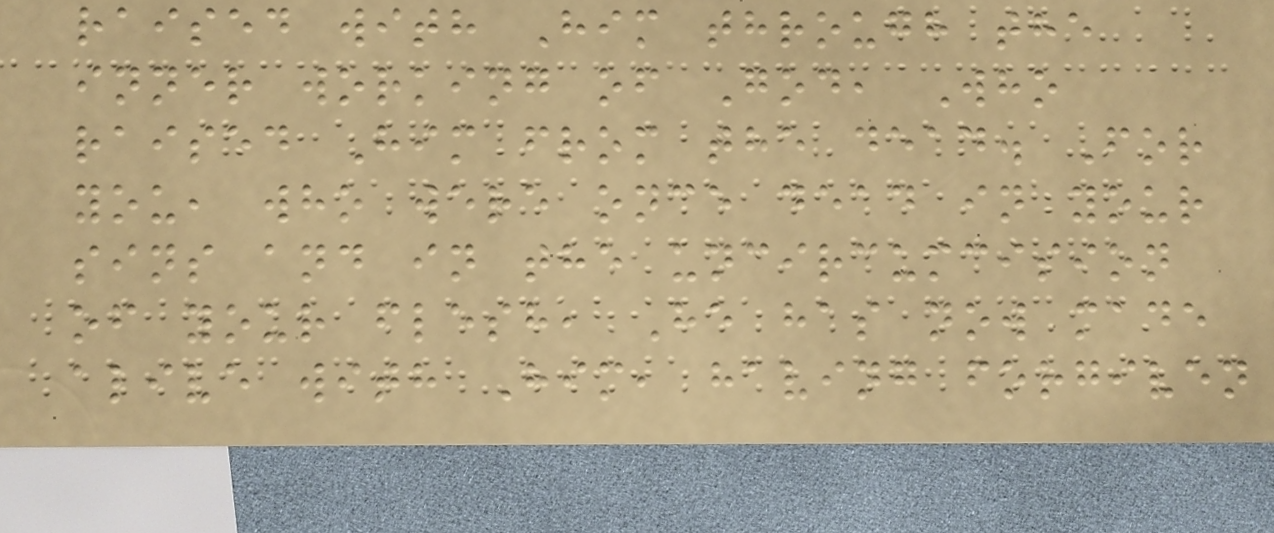raised with Him through the
inner working of God, Who
raised Him from the dead. For
you, who were once dead in your
sins and in the uncircumcision
of your flesh, He has now made
alive with Him, having forgiven
